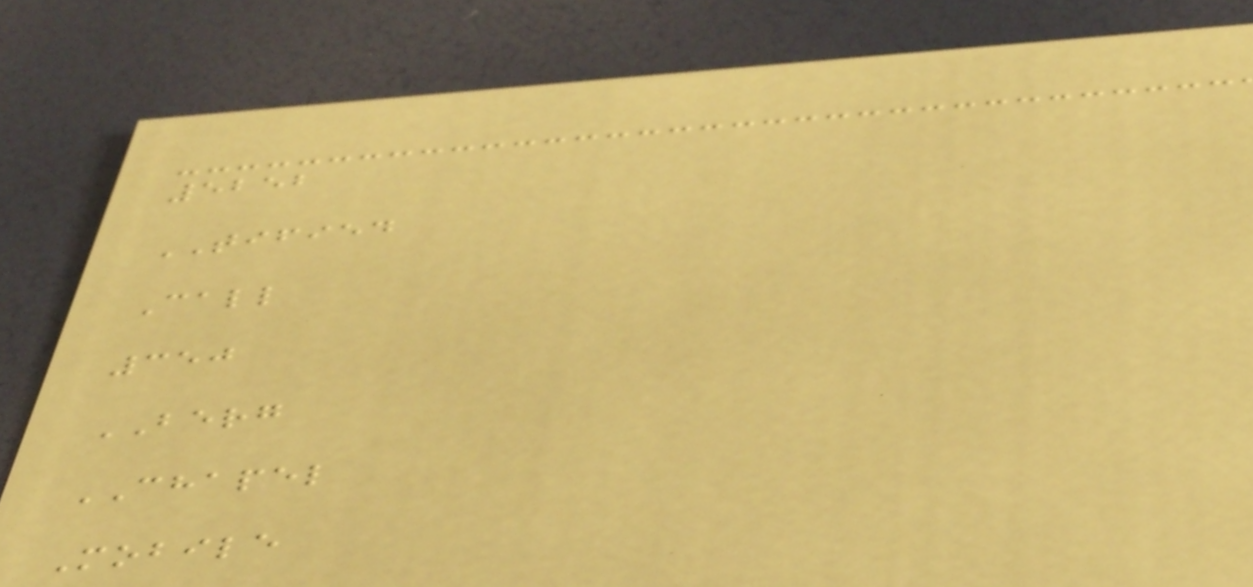5252
TIFIED
Call
350
BERG
CHAPEL
Mobile
